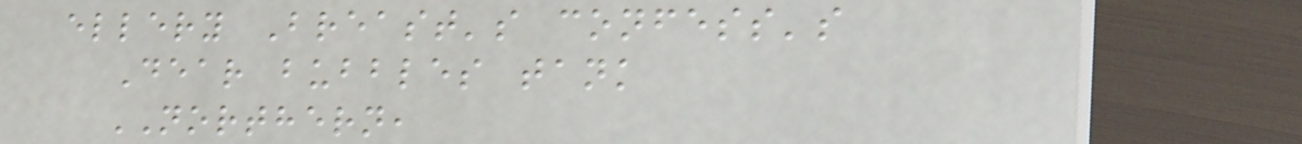ellery Breast's confess's
Dear bubbles tank
NORTHERN,
